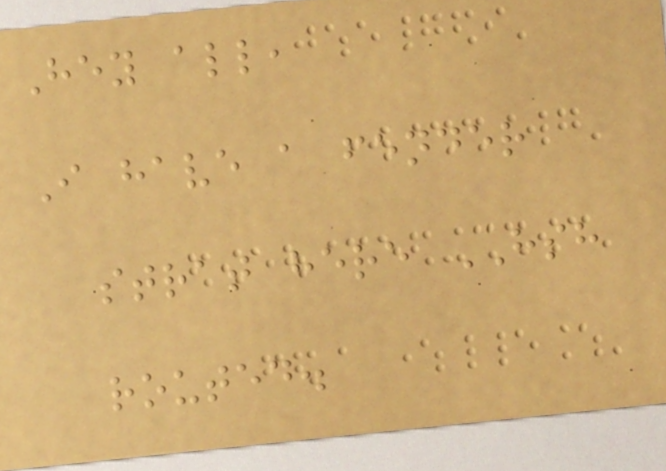Hey all,
I have a fender
strat here HSH
routed.
